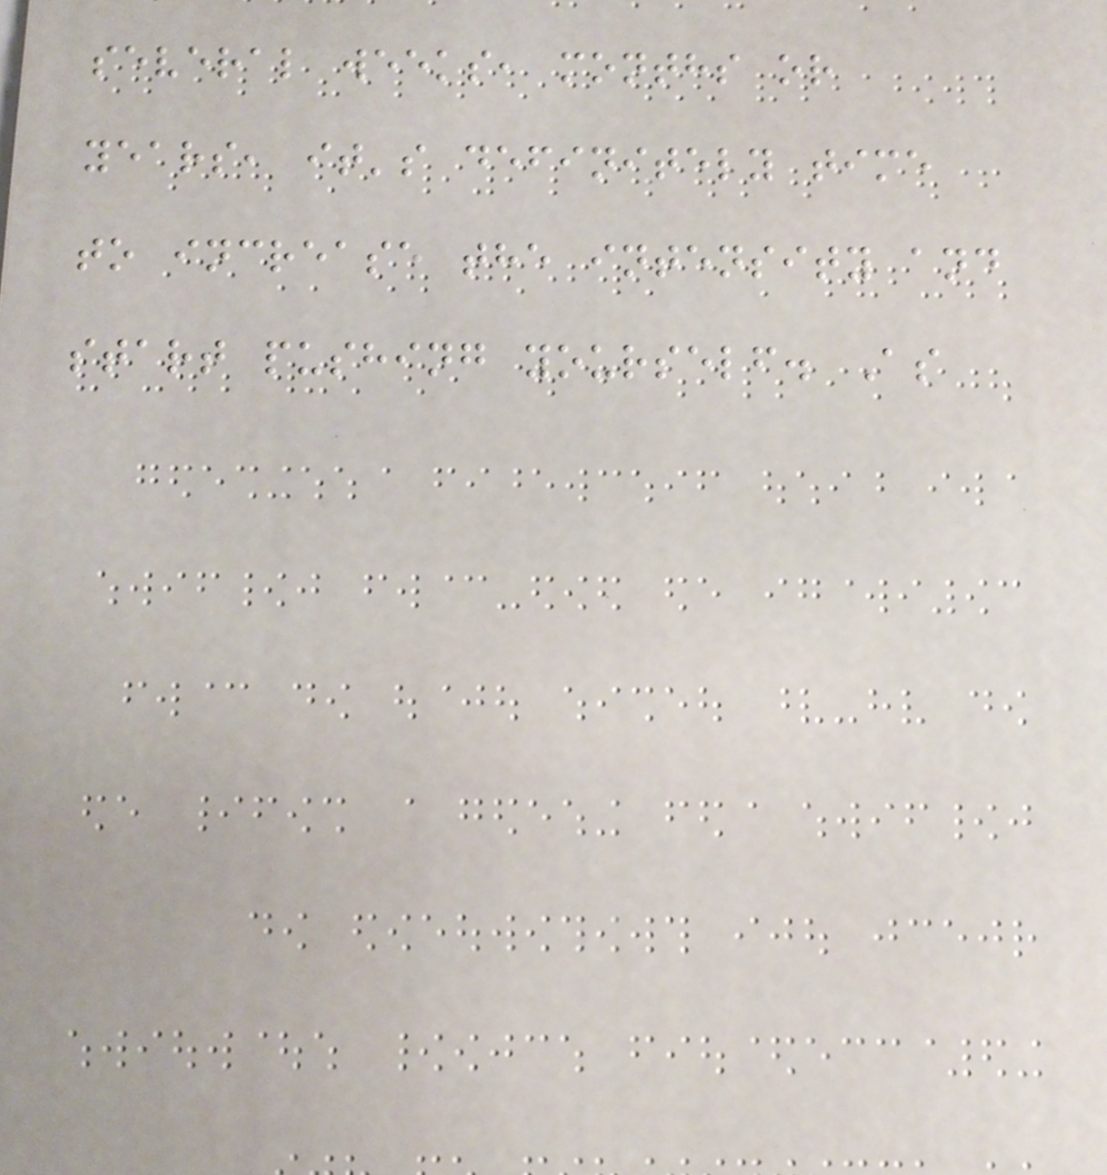several weeks, months or
years, it's definitely time
to increase the intensity and
start pushing yourself. As
